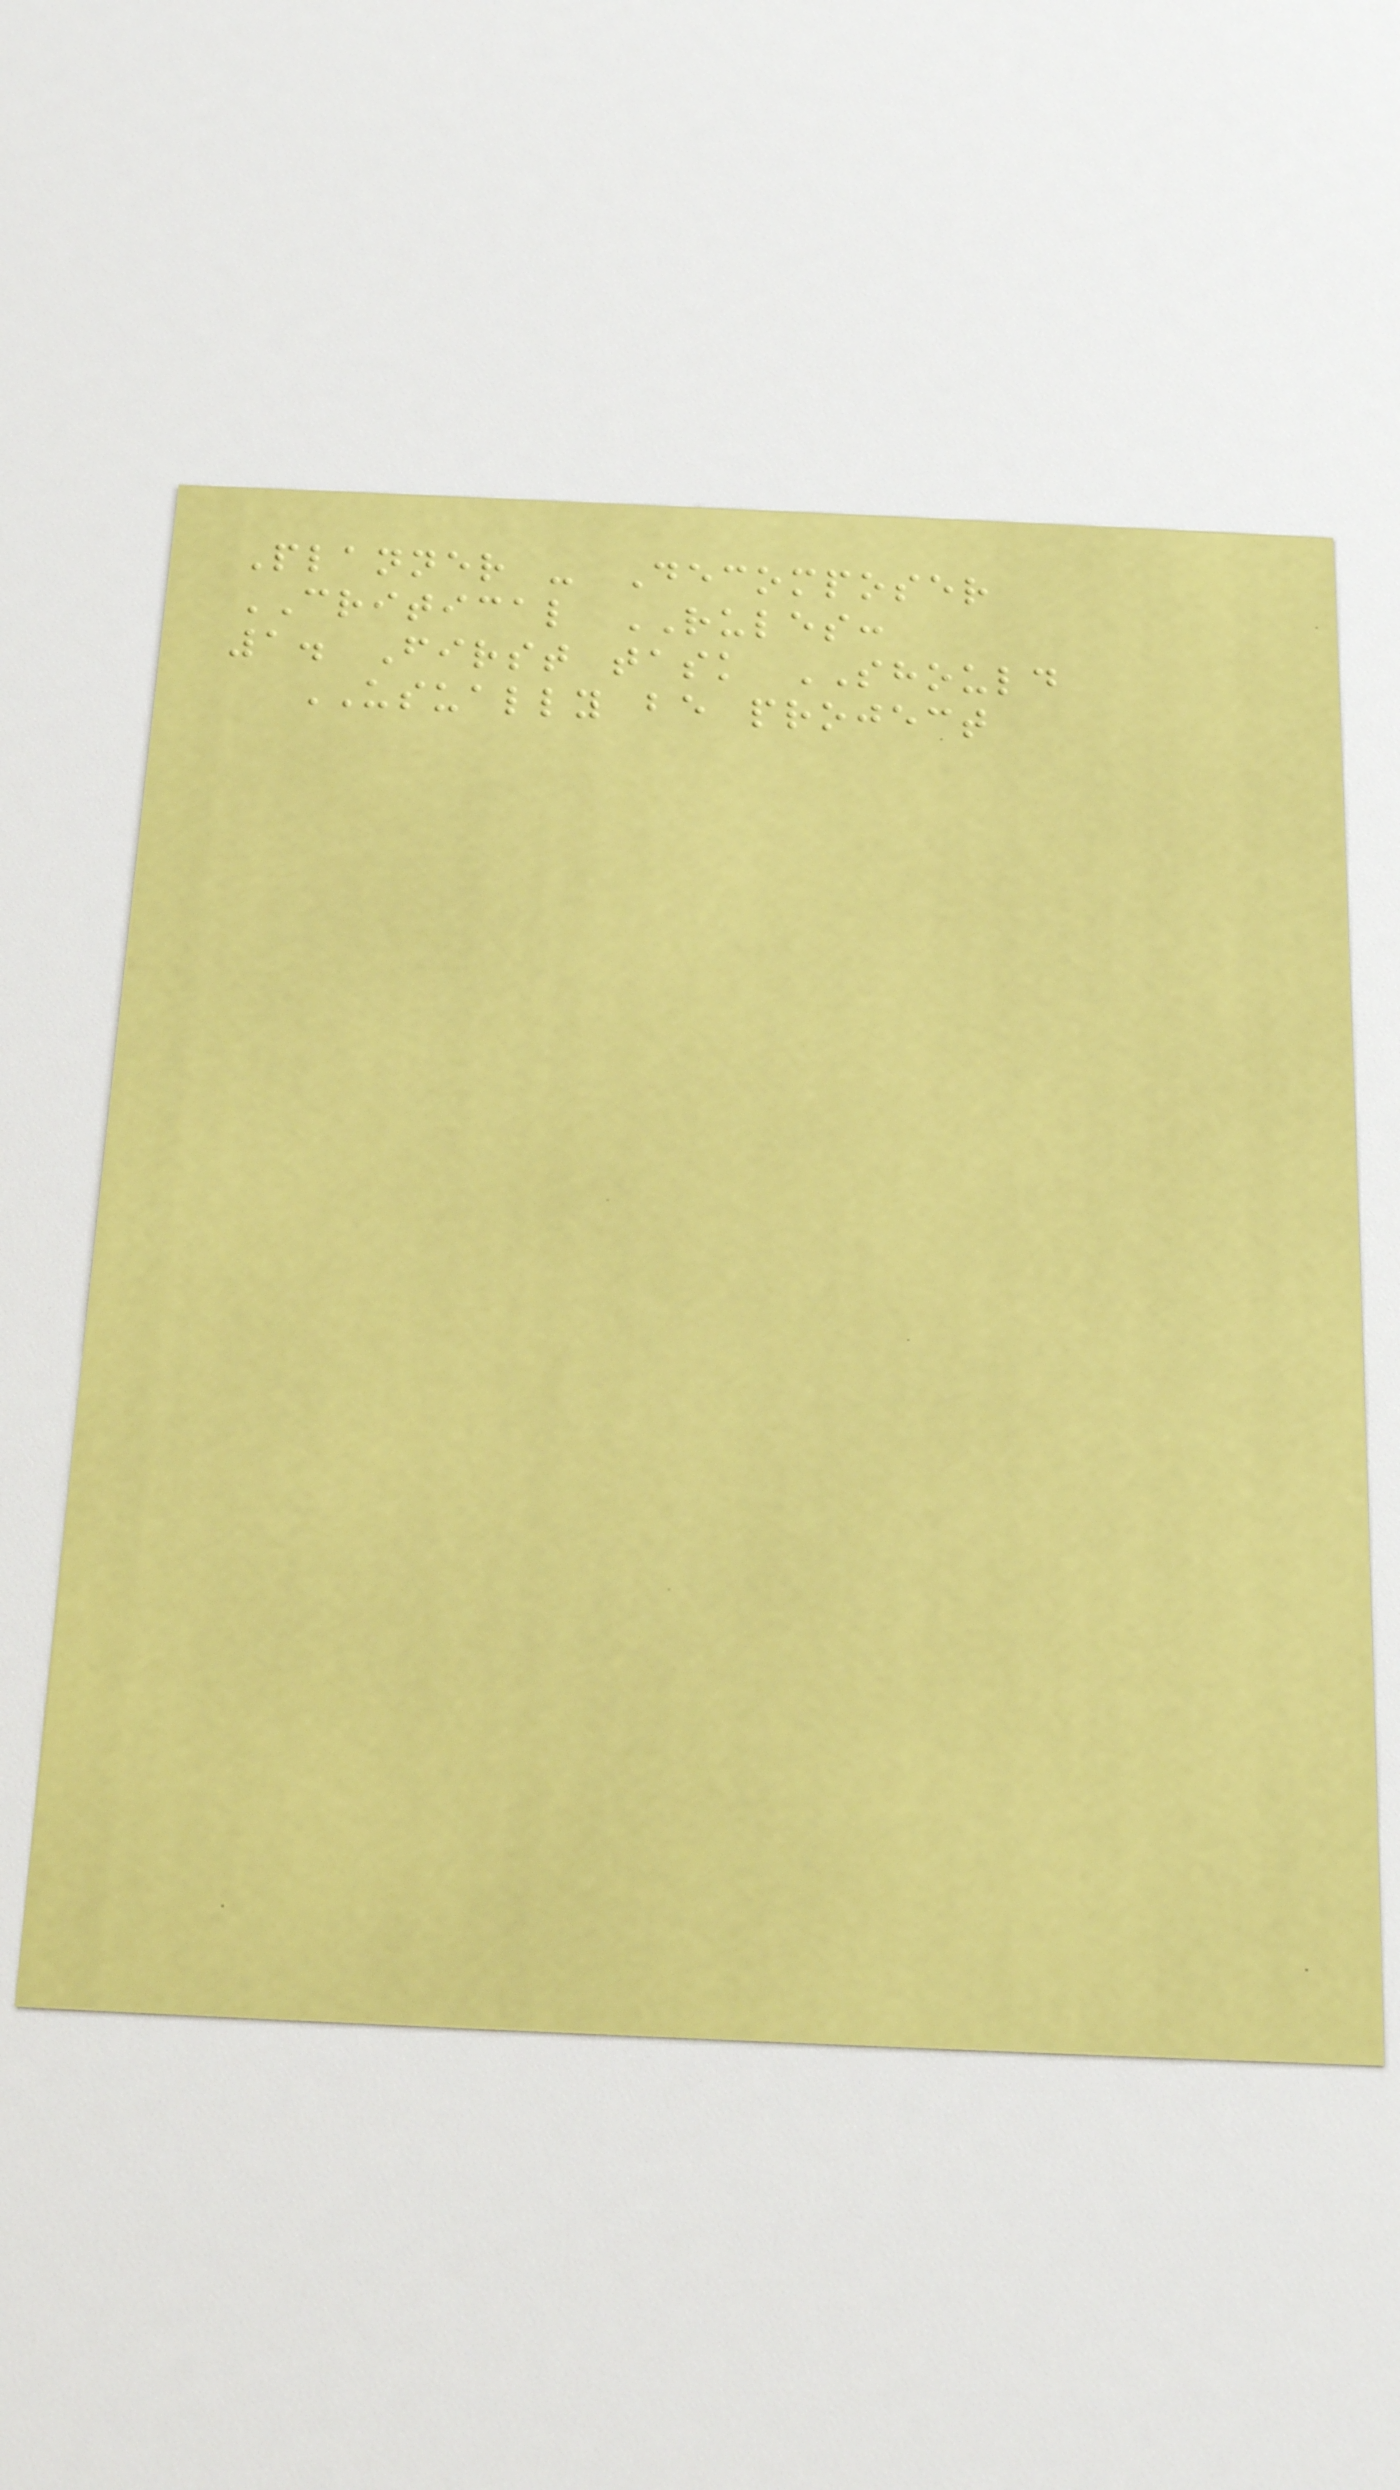Planner - Decomposer
CRITICAL RULES:
1. First task SHOULD
USUALLY be project
